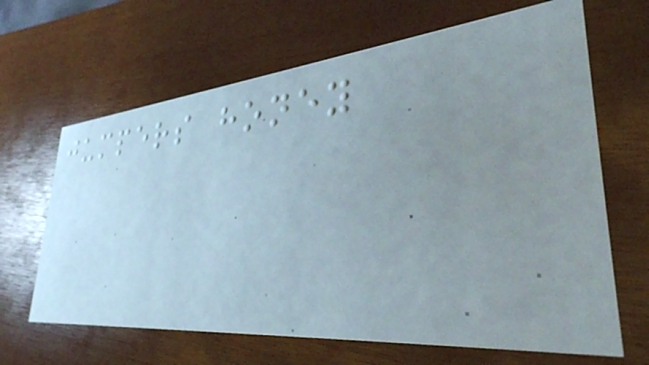jumpers honey
